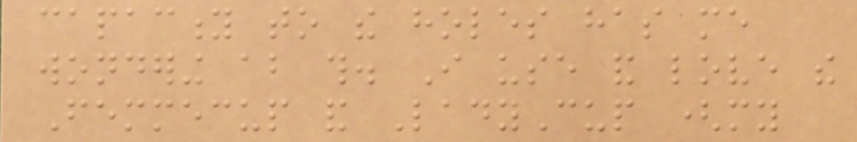capacity to the holes has me
wondering about this. I use and love the
Femmecup and LadyCup (my
